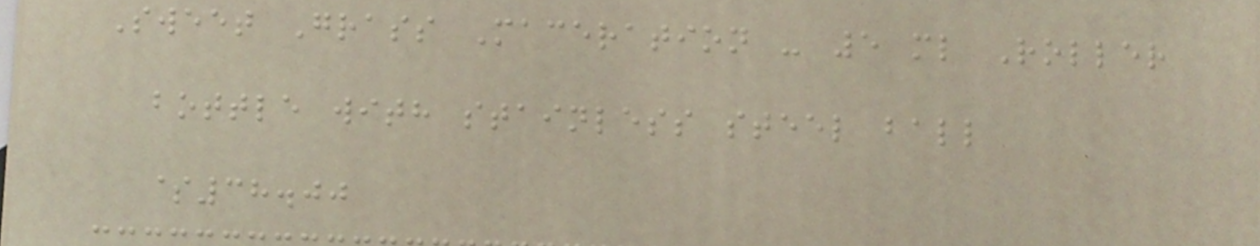Sweet Grass Maceration - 5 ml Roller
bottle with stainless steel ball
$38.00
